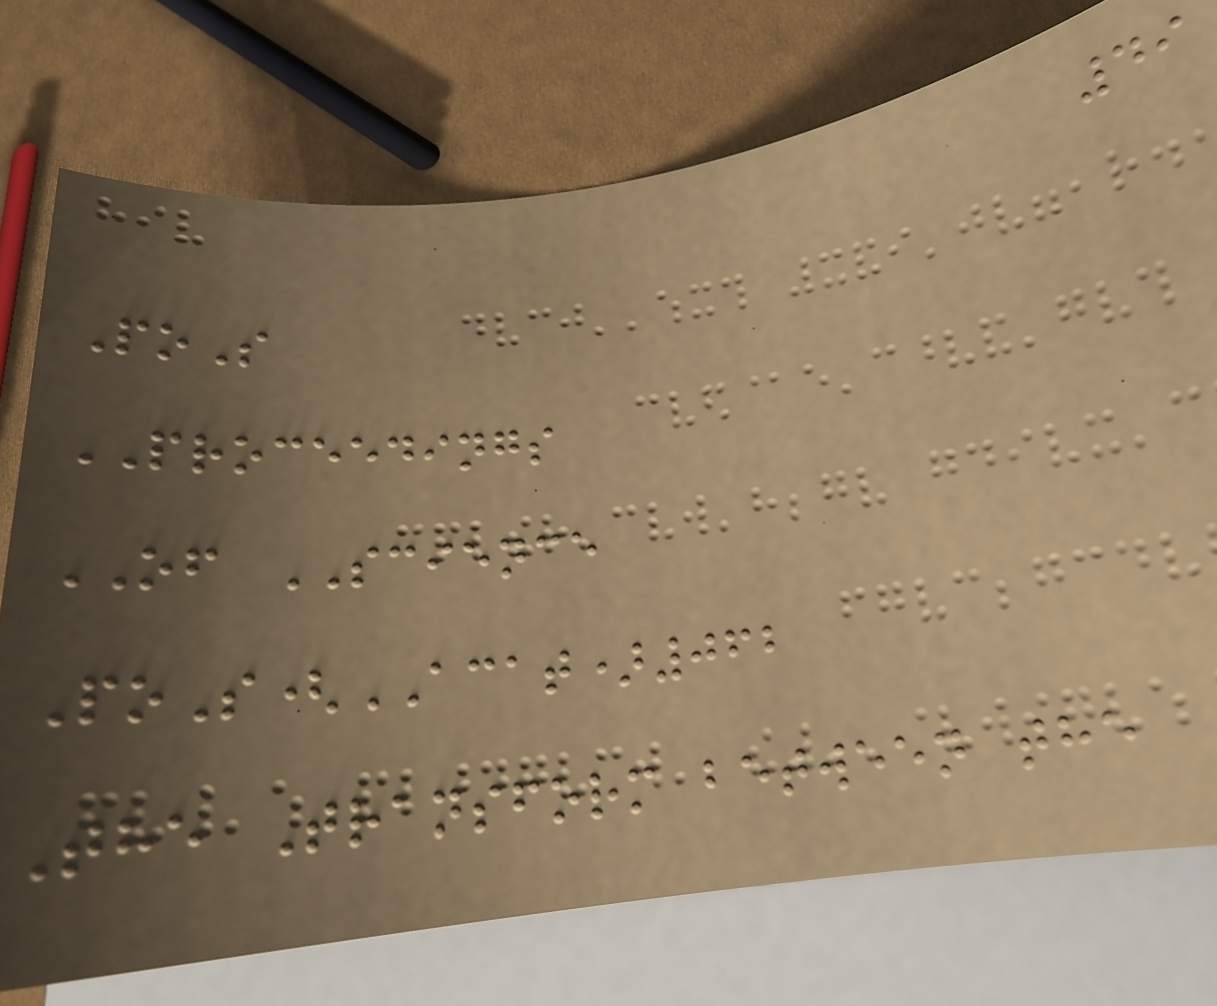49
PoS
PROCEEDINGS
OF SCIENCE
PoS(ACAT)062
The Transform between the
